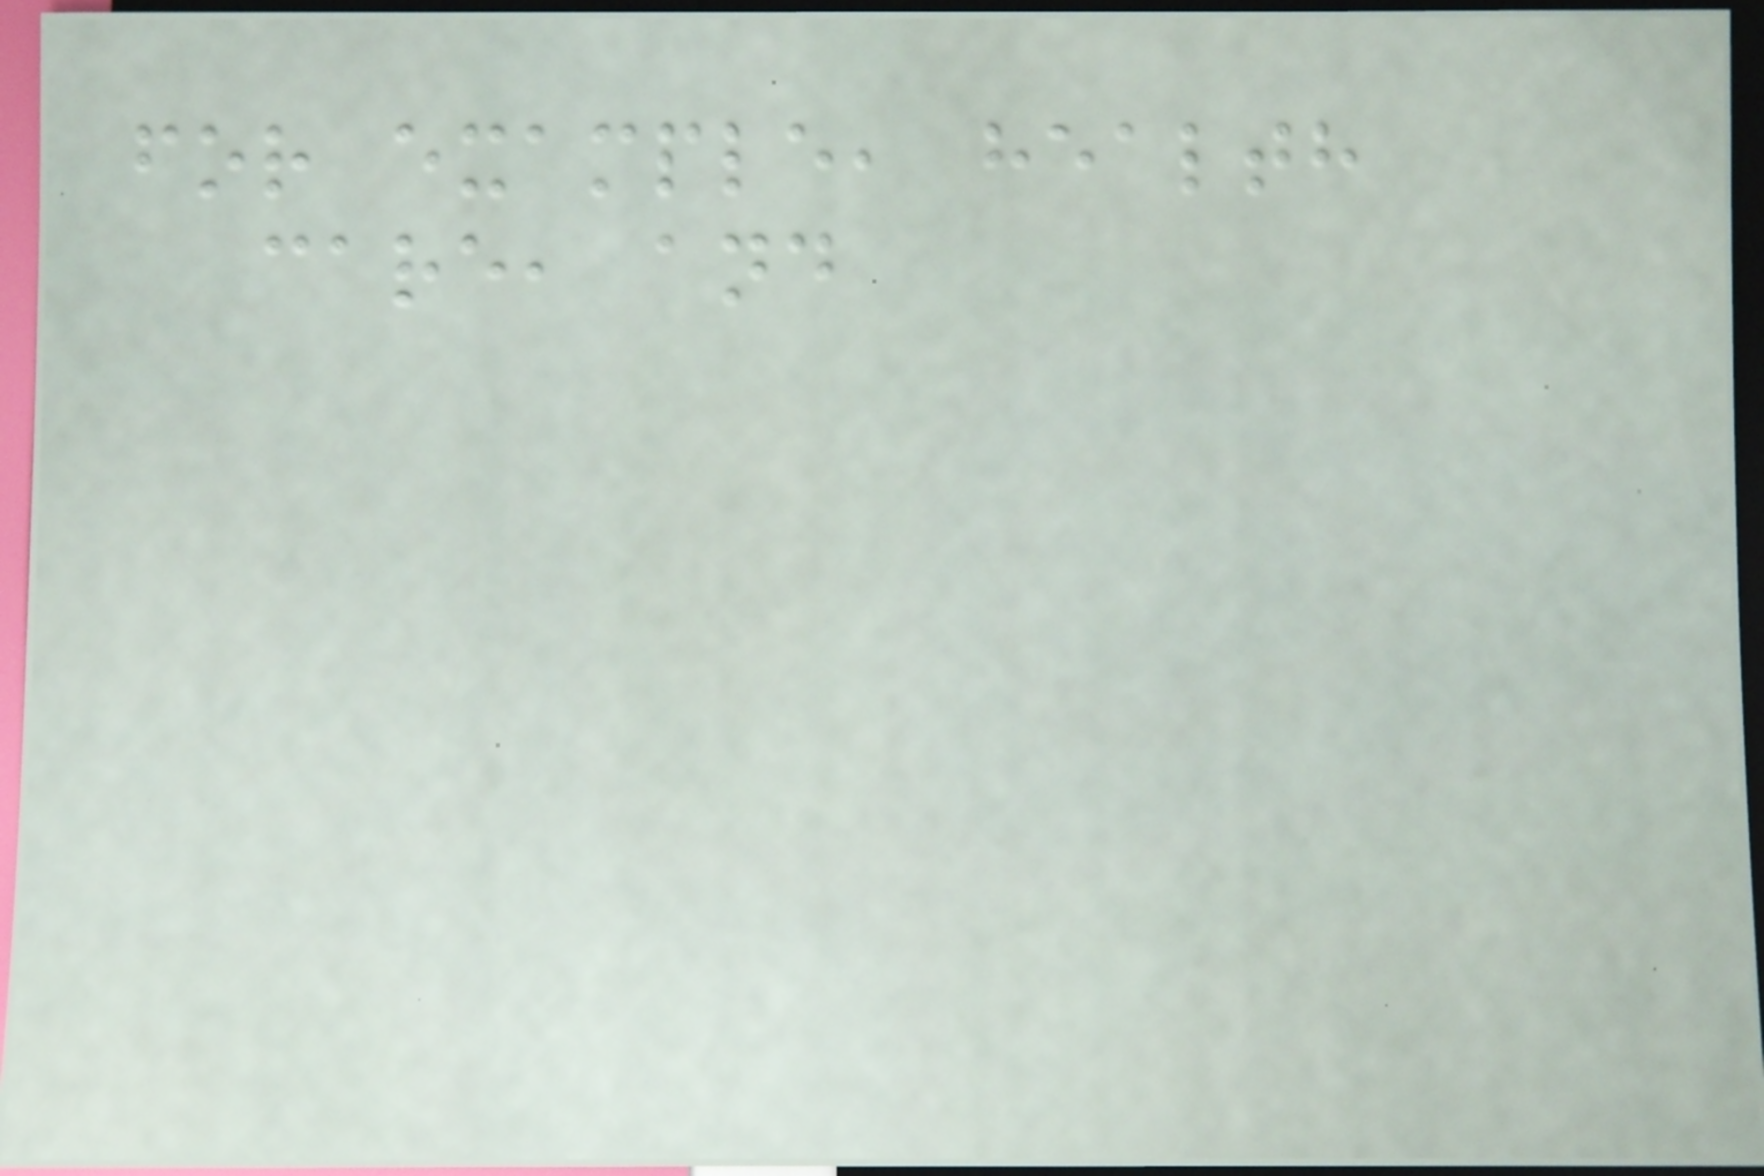for example, health
care, and
